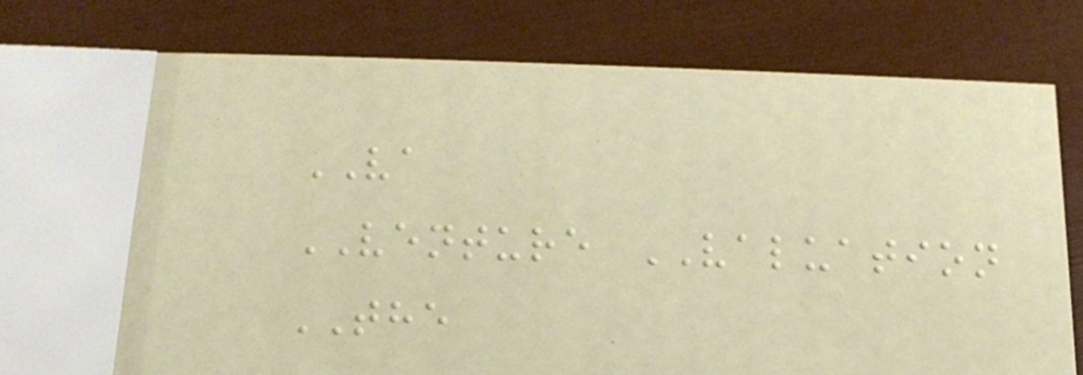VA
VENTURE VALUATION
THE
